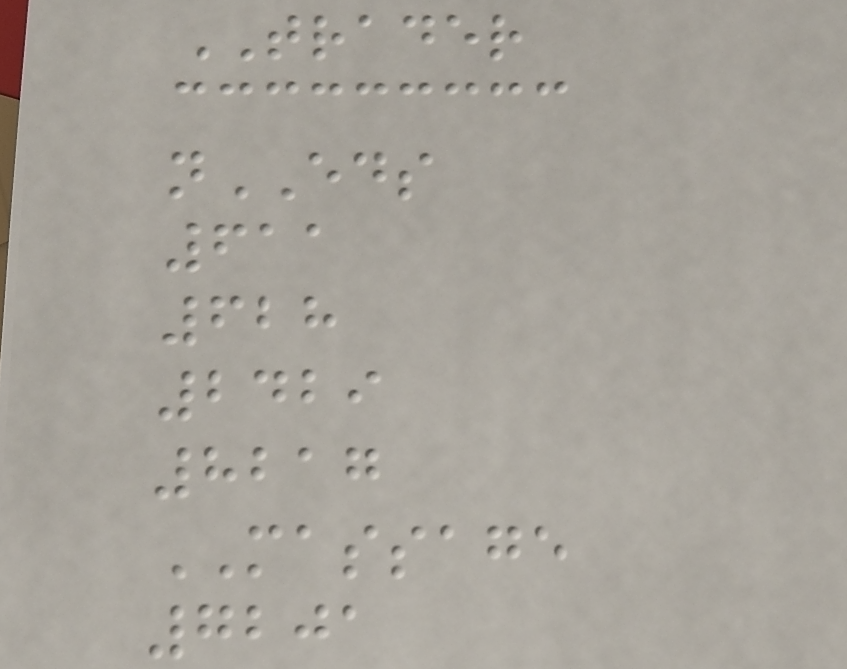TRADER
nEDS
611
628
2429
8217
MASSAGE
7201
